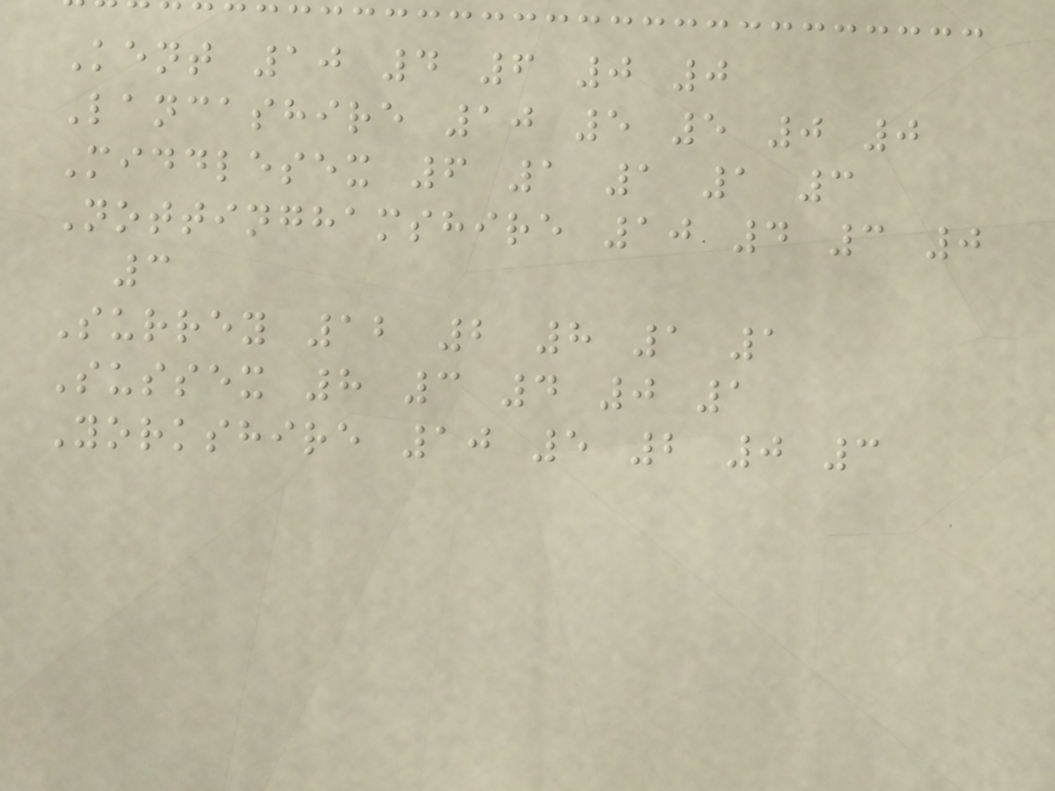Kent 10 4 6 0 0
Lancashire 10 5 5 0 0
Middlesex 6 1 1 1 3
Nottinghamshire 10 4 3 0
3
Surrey 12 2 8 1 1
Sussex 8 3 4 0 1
Yorkshire 10 5 2 0 3
